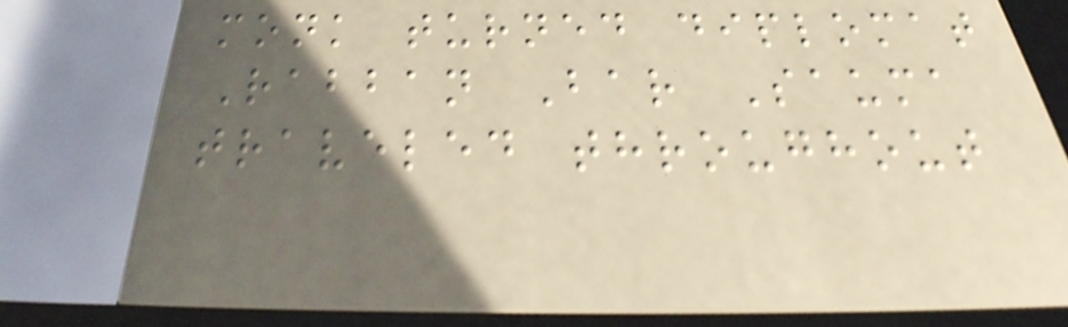monk turned diplomat
Rabban Bar Sauma
traveled throughout
